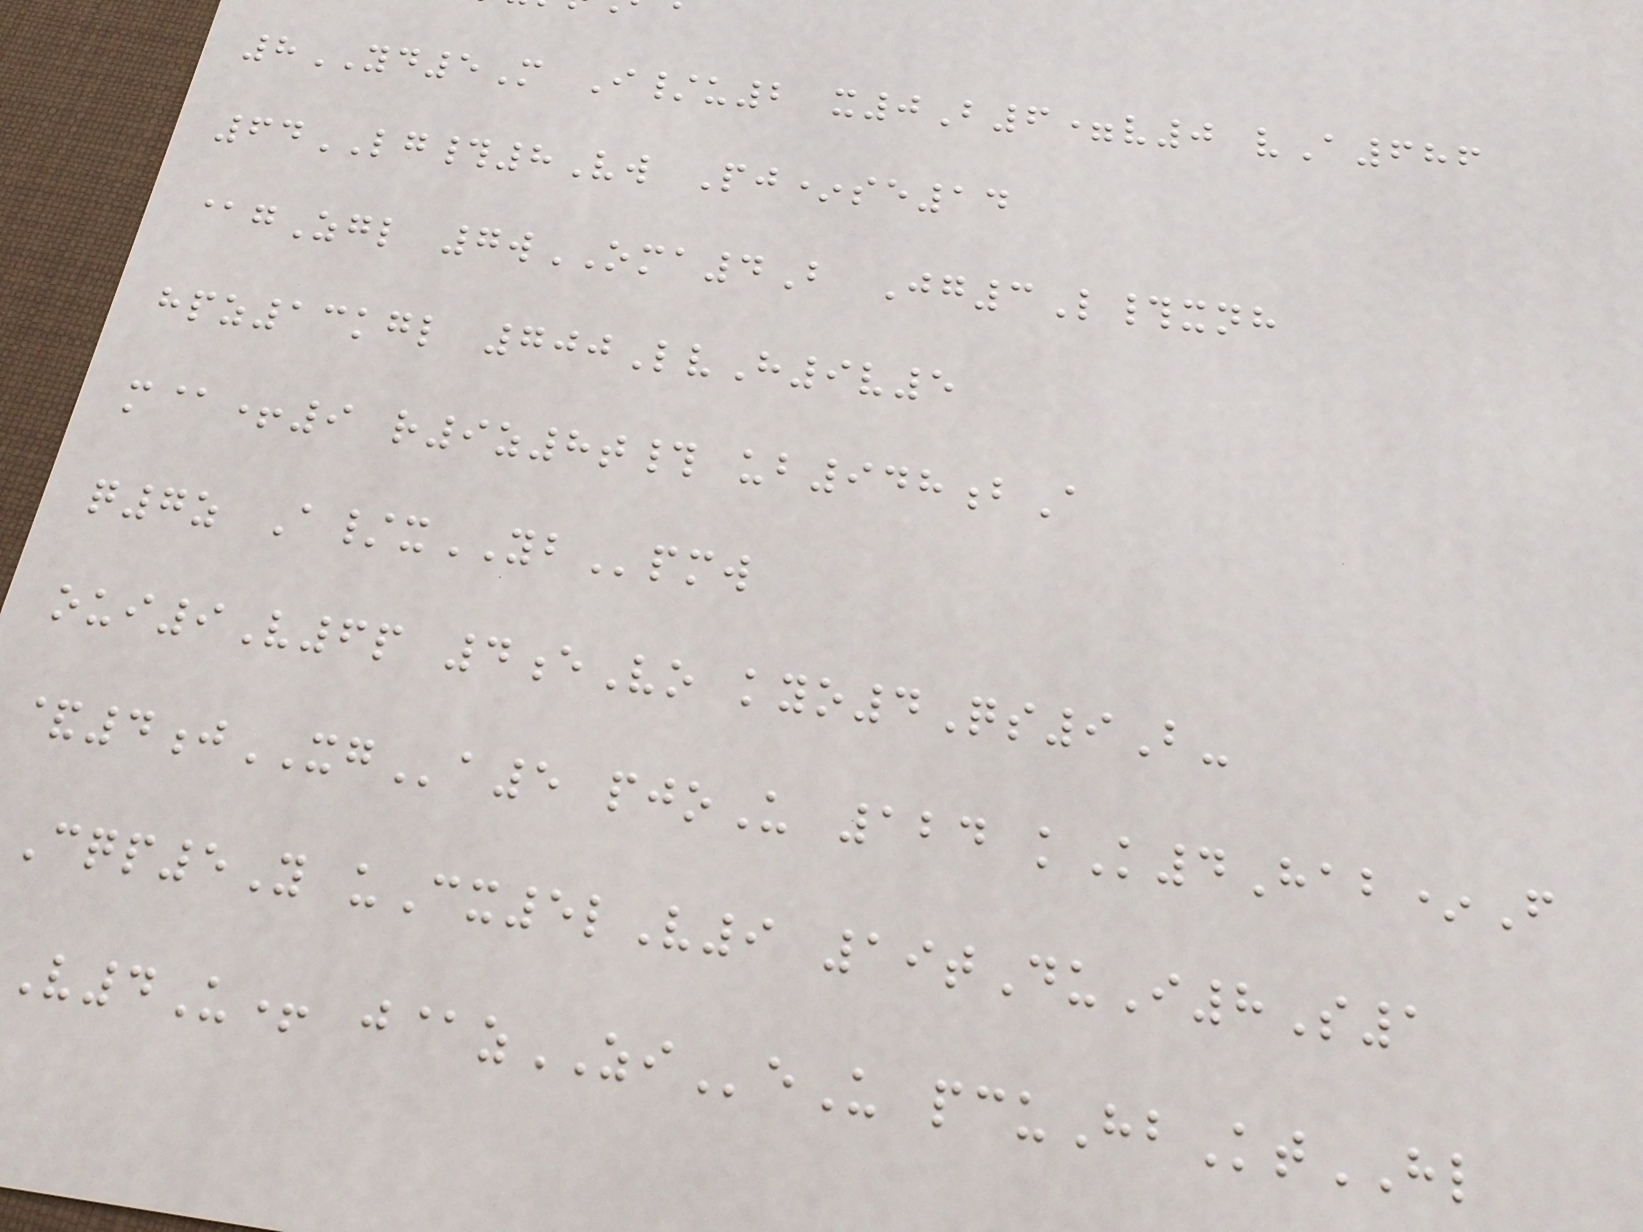8YD5M I/u2 x0B6=v0 vA686
64LG#8Vw Pj*se14
@gZgl 7wOMA4B Jg3L#xnh
hpz13kgl 700LvH9v5
m@+9 r9z8t# ub948bA
q7z A/xYBpmw
oui9V6p 4eVo kyo4Qs9B-
&4jXGa5 pjoU 124 kK4Hab*F
5Y uCx5lV9 19tDuI8S1
V4U+ j@zZIeU pcuHbKtHL
